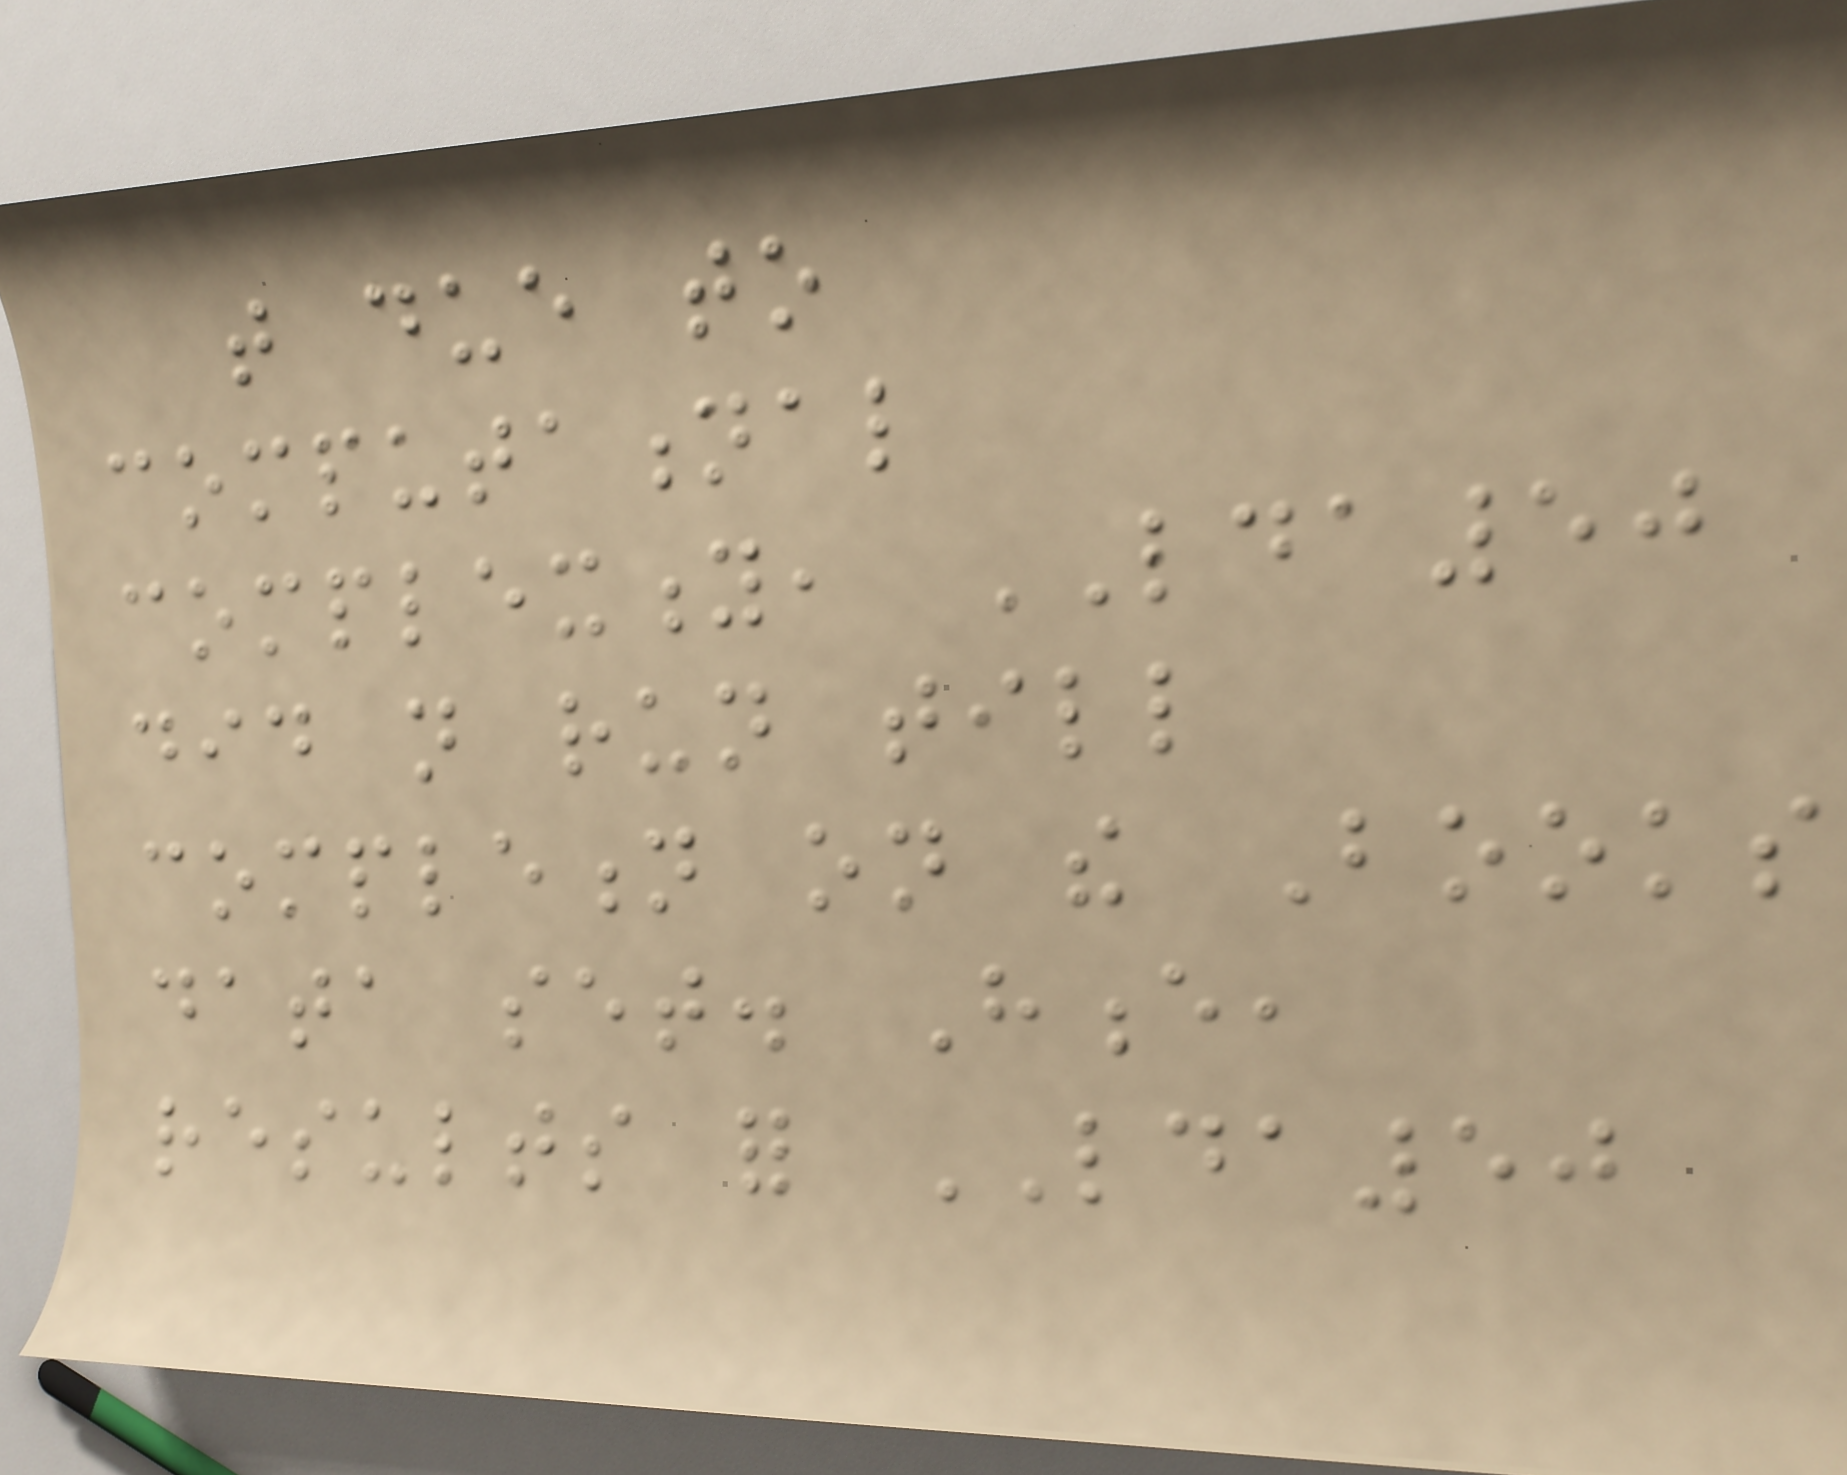that due to
computational
complexity, LDA50
did not run till
completion on the Books
data set. Hence,
results for LDA50
